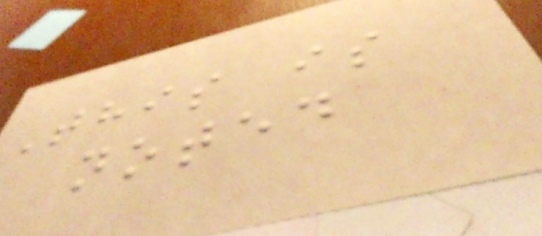This is
noted
